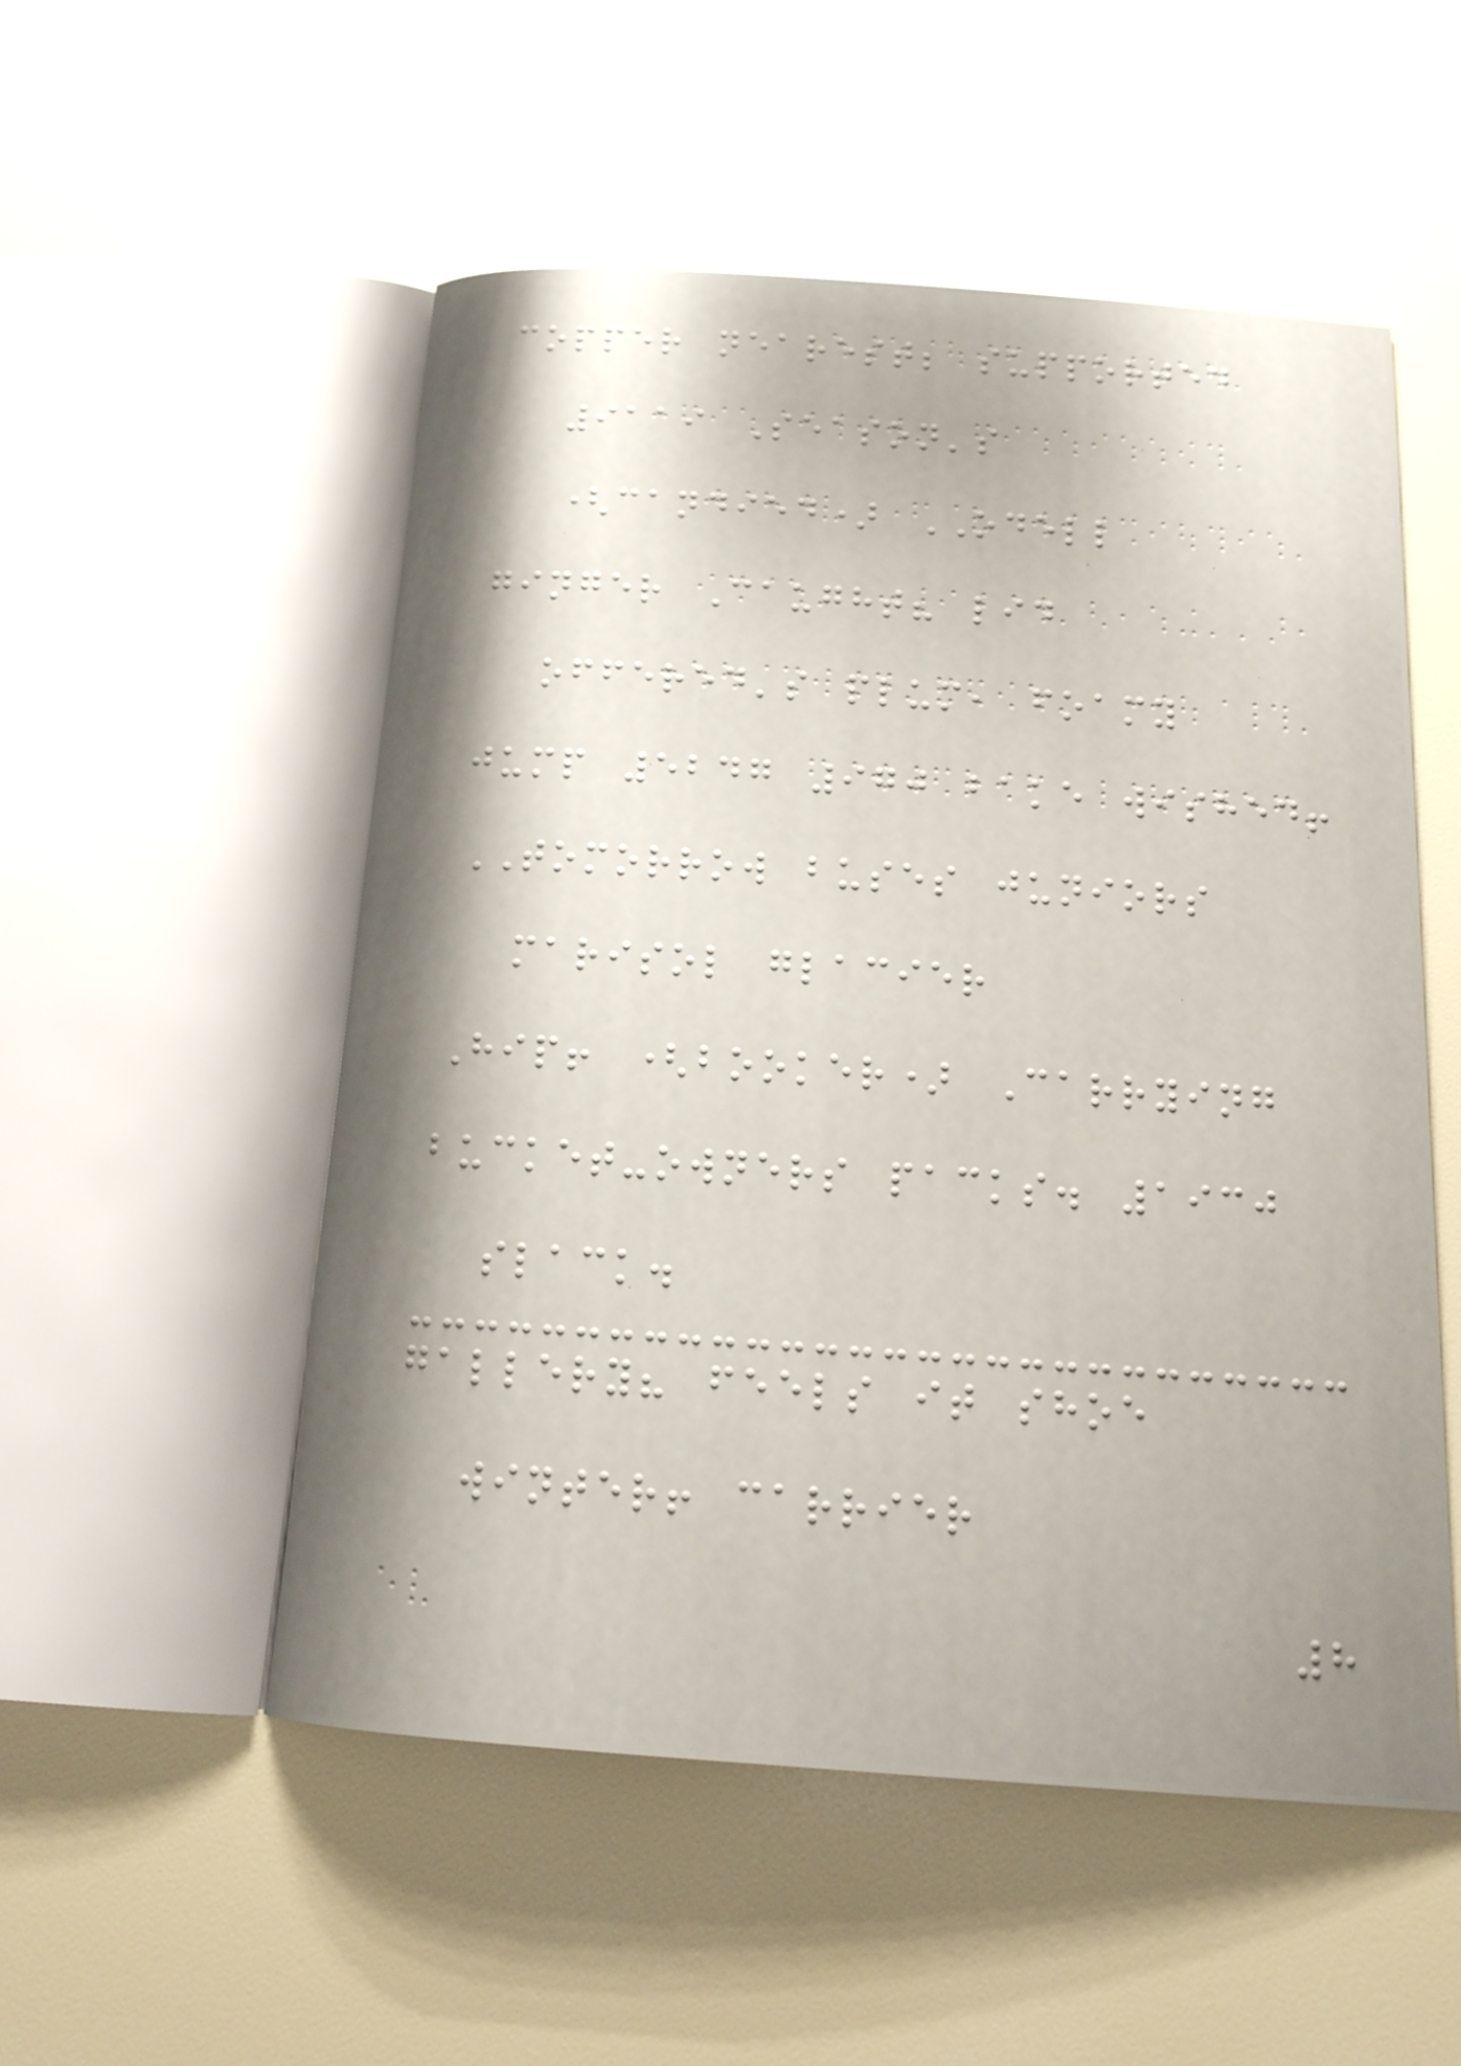copper nearest; supported
9119 Season's
(candied) ODELL
ginger Caught? lid
offered's plum, foamy
jump 5247 970 bake wished!
TOMORROW buses juniors
marisol glacier
Hip! (booker) Carrying
bucket-owners packs. 1930
slack.
gallery? feels it shoe
winter! carrier
8
